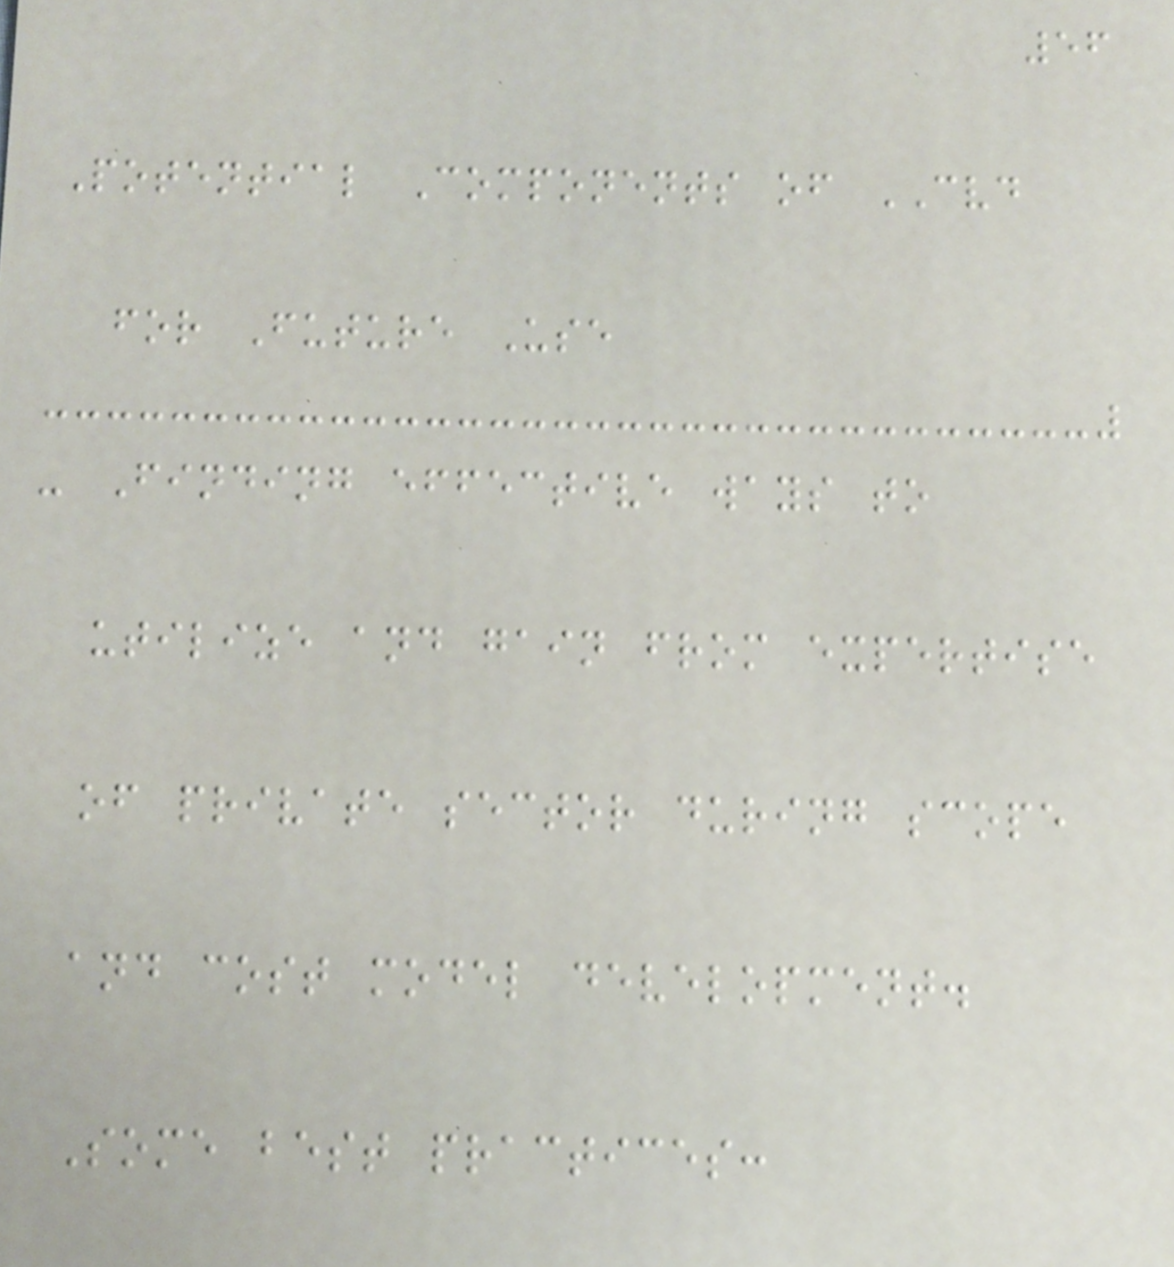56
Potential Components of CVD
for Future Use
- Finding effective ways to
utilize and gain from expertise
of private sector during scope
and cost model development.
Some best practices:
